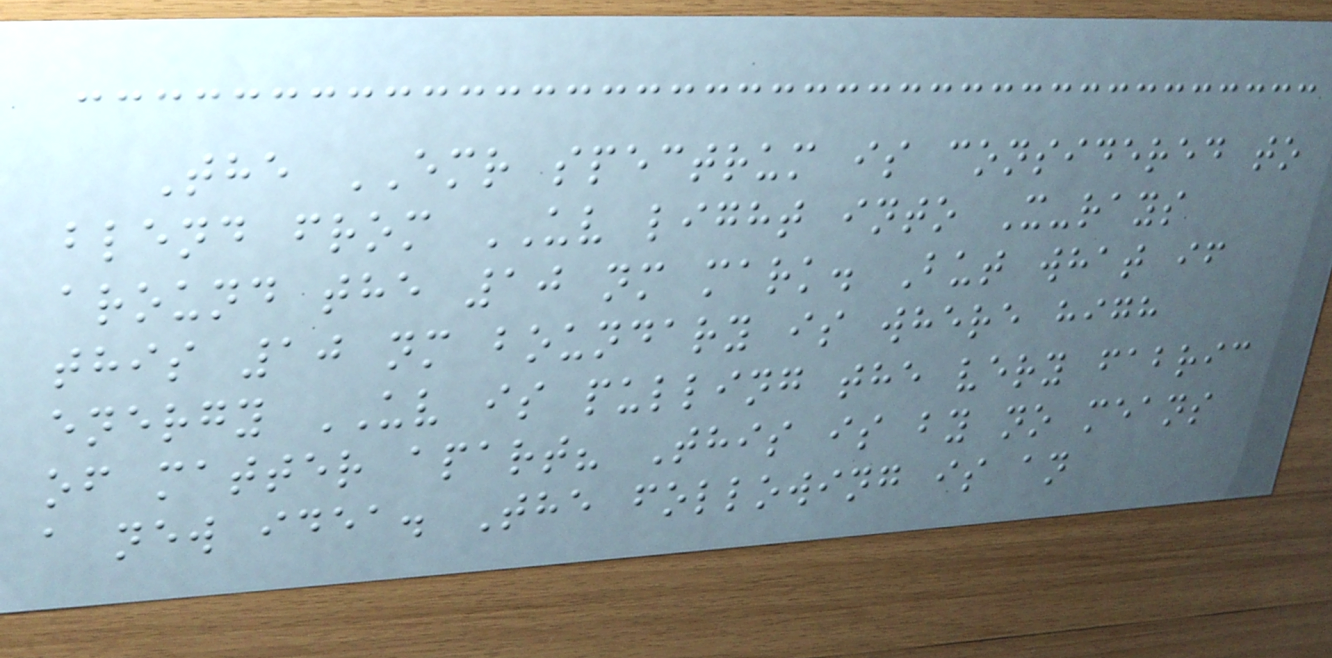The EMR spectrum is considered to
blend from UV light into X-rays
around the 10 nm mark. But what if
this 10 nm boundary is where high
energy UV is pulling the very fabric
of matter apart? This is by no means
a new idea. The following is an
